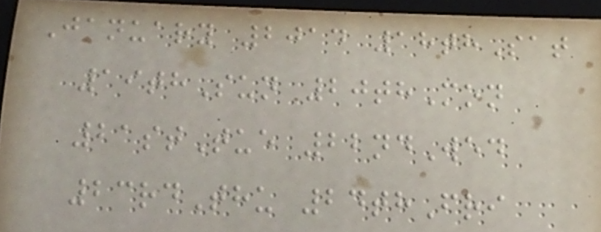January 2014 18thSat
19thSun 20thMon
21stTue 22ndWed
23rdThu 24thFri
